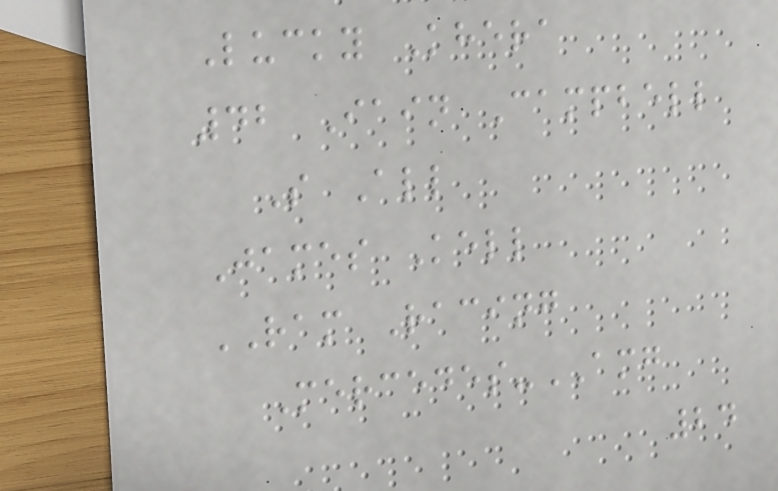Lucky Khera
42 Iain Campbell
S All
James Kell
RAM Racing
Mercedes-AMG
24
